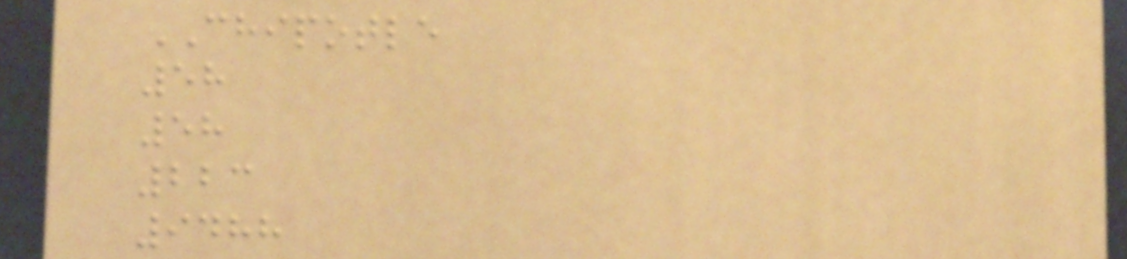CHIPOTLE
58
58
223
9488
